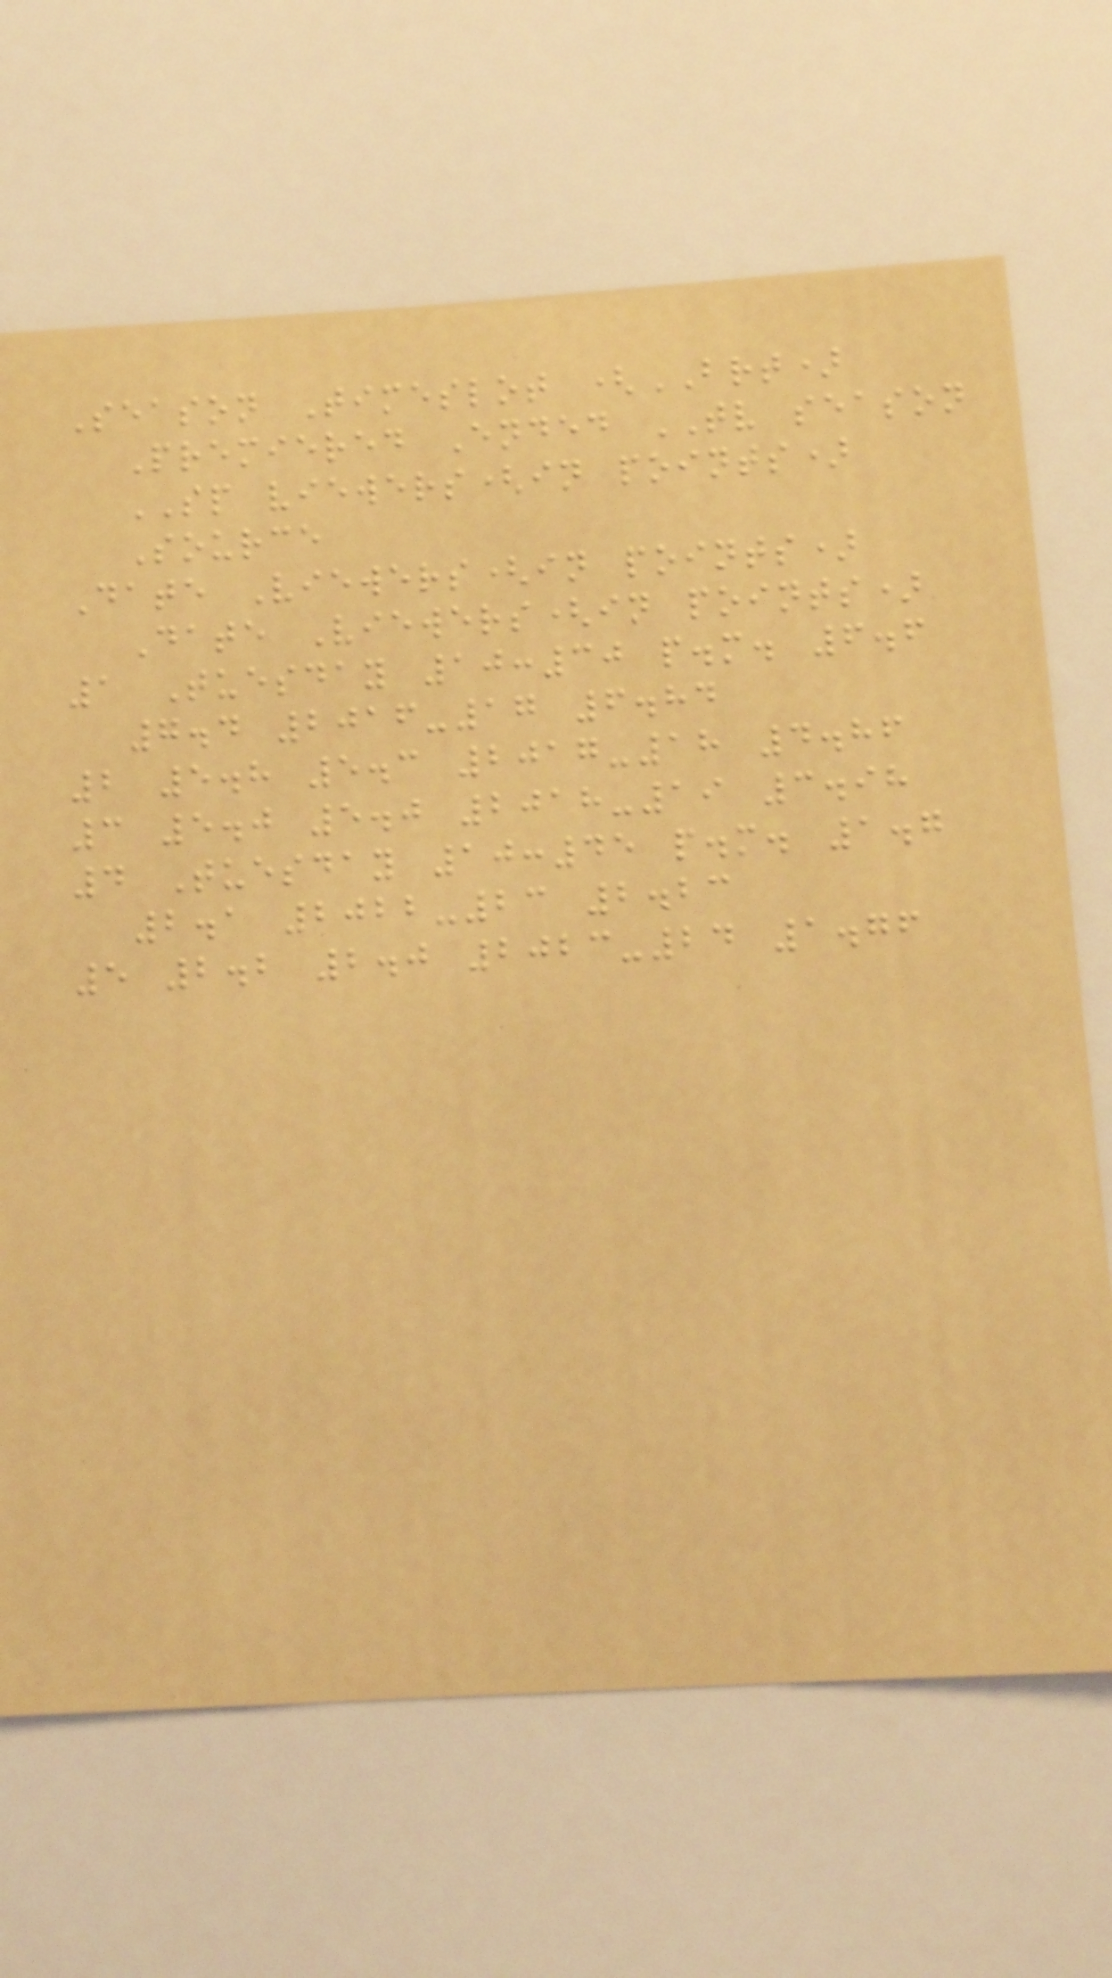Season Timeslot (BRT)
Premiered Ended TV season
SP viewers(in points)
Source
Date Viewers(in points)
Date Viewers(in points)
1 Tuesday 10:30 p.m. 6.6
7.4 2016-17 6.84
2 5.8 5.3 2017-18 4.86
3 5.0 5.0 2018-19 3.98
4 Tuesday 10:45 p.m. 1.7
2.1 2022-23 2.23
5 2.2 2.0 2023-24 1.76
